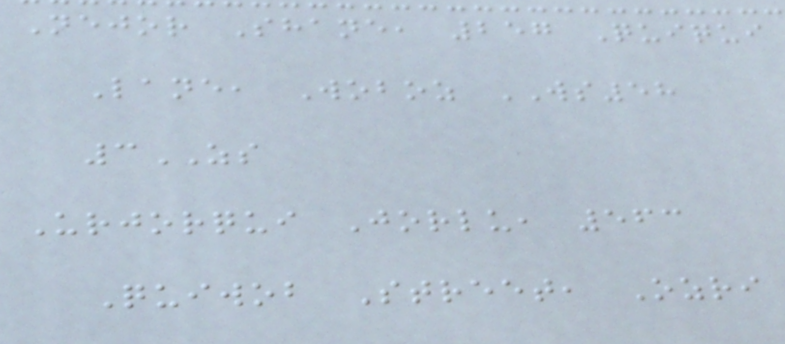Nejor Shane, 257 Quiqui
Lane, Woboz WS58
3ZS
Urjorqui Jorlu, 563
Quiwob Street, Ozri
